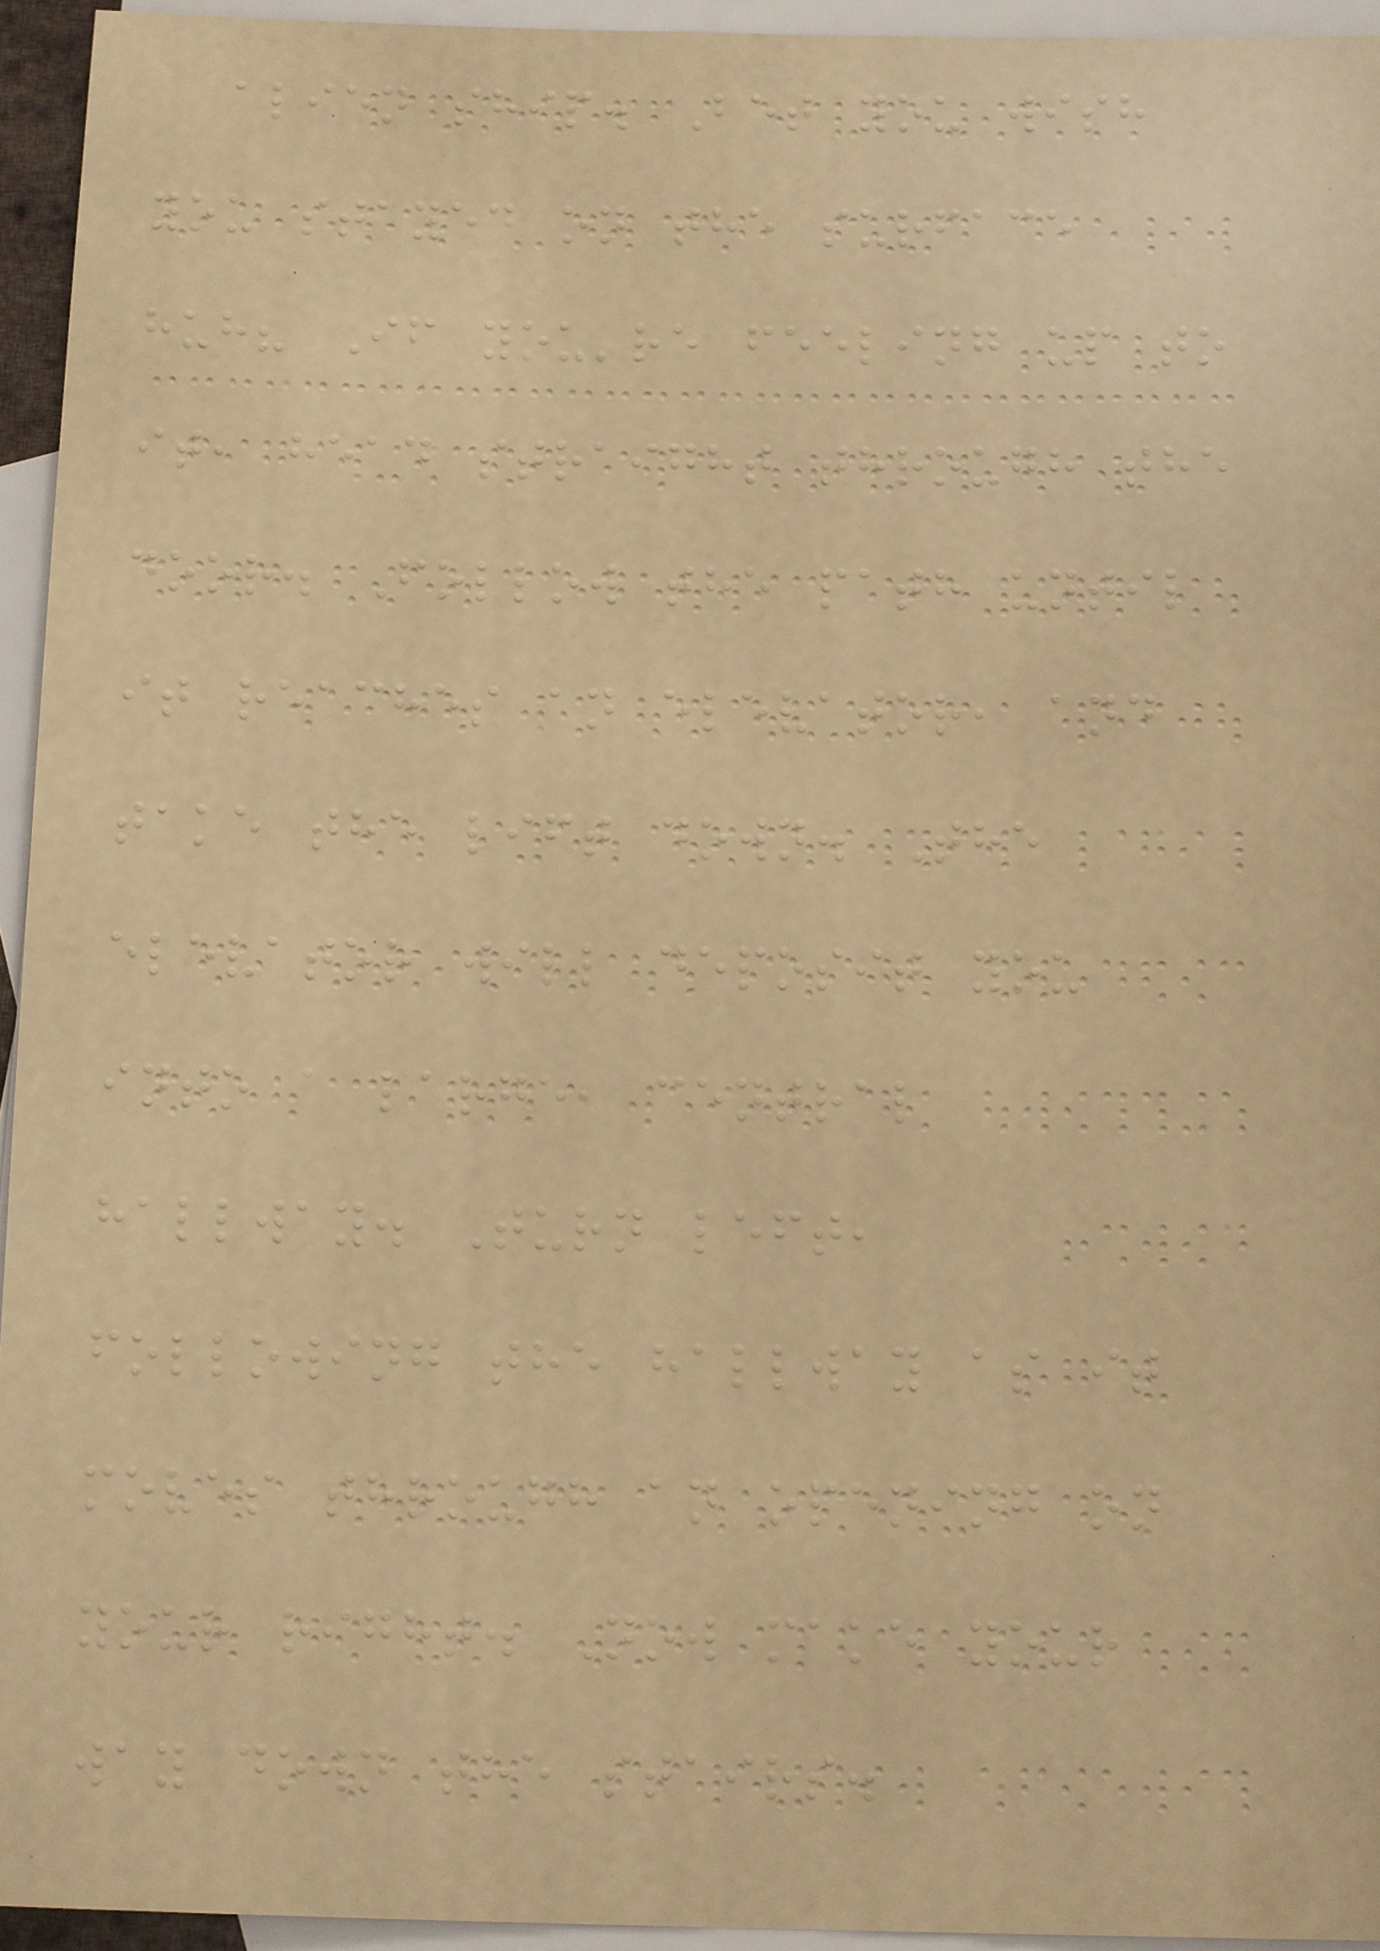alien ship. Bet you wish
you stayed on the surface
huh? If you're feeling up to
it, head straight through the
door. Follow the path until
it reaches an elevator, and
take the lift down. The
elevator will deposit you
into a large, central
hallway. Turn left,
following the hallway as it
moves through an opening on
your right. Now make your
way down the stairs.
